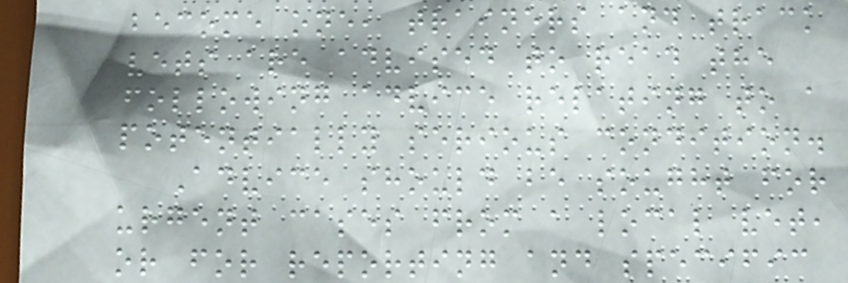become one, trainers and track
vets are advised to read the
following advice relating to a
potentially serious condition.
Advice should be sought for
urgent cases from a local vet,
or for reporting and specific
